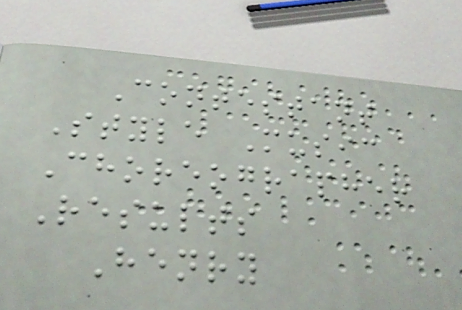Contestant
Style Music
Choreographer
Results
Henry
